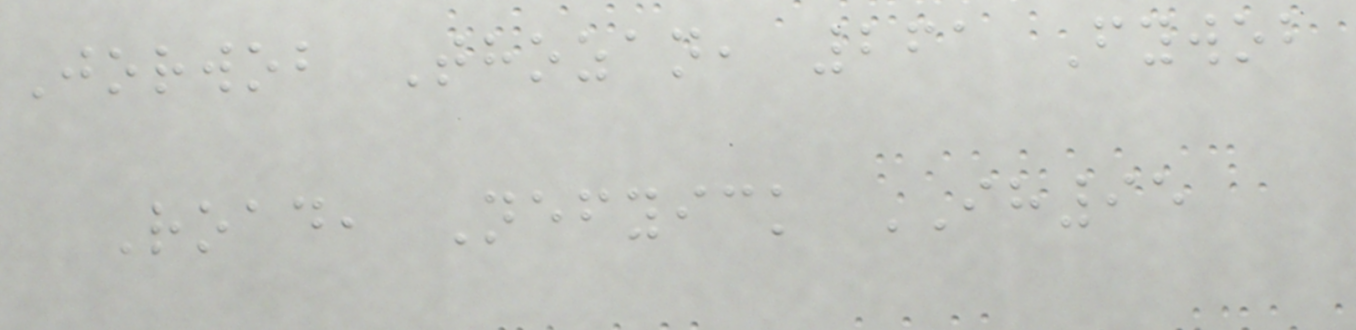Jorwob Thozan, 261 Fywob
Road, Nefyick IH95
